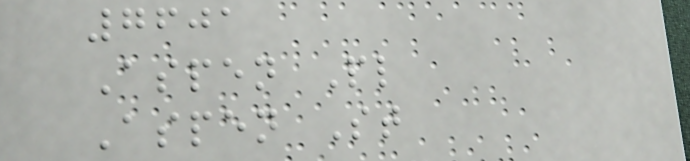7601
Aspen Pl
Aspen St
